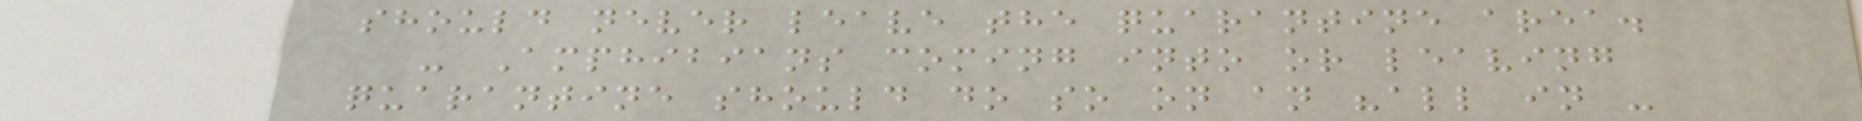should never leave the quarantine area.
- Amphibians coming into or leaving
quarantine should do so on an "all in -
